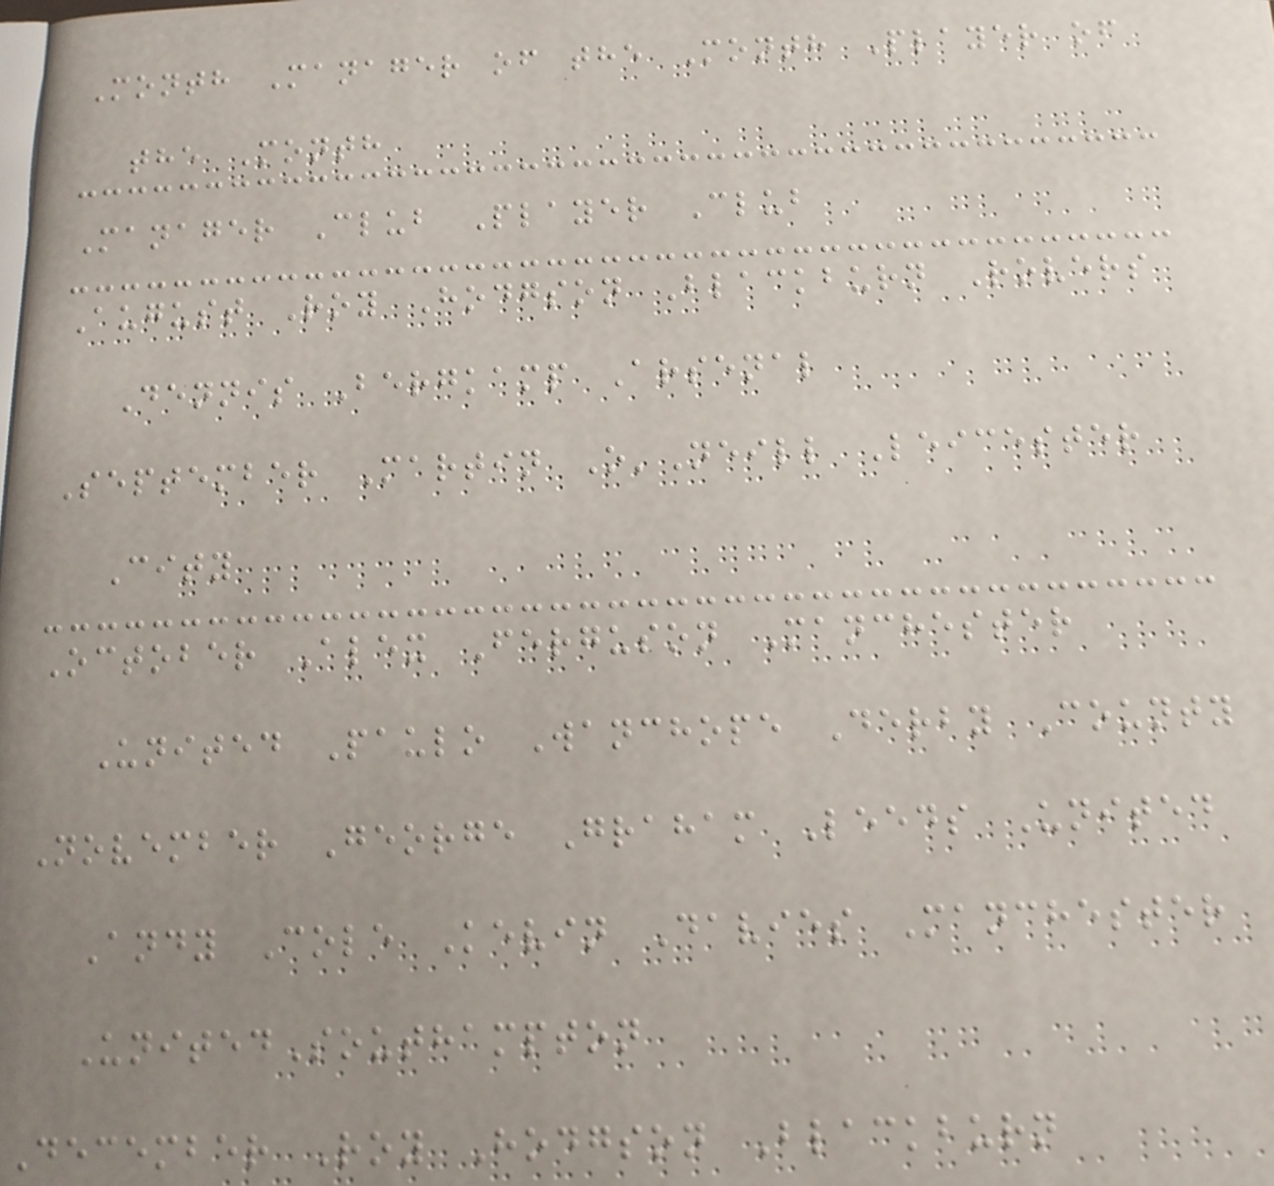Month Manager of the Month Player of
the Month
Manager Club Player Club
August Roy Hodgson Blackburn Rovers
Dennis Bergkamp Arsenal
September Martin O'Neill Leicester
City
October Alex Ferguson Manchester
United Paulo Wanchope Derby County
November George Graham Leeds United
Andy Cole Kevin Davies Manchester
UnitedSouthampton
December Roy Hodgson Blackburn
